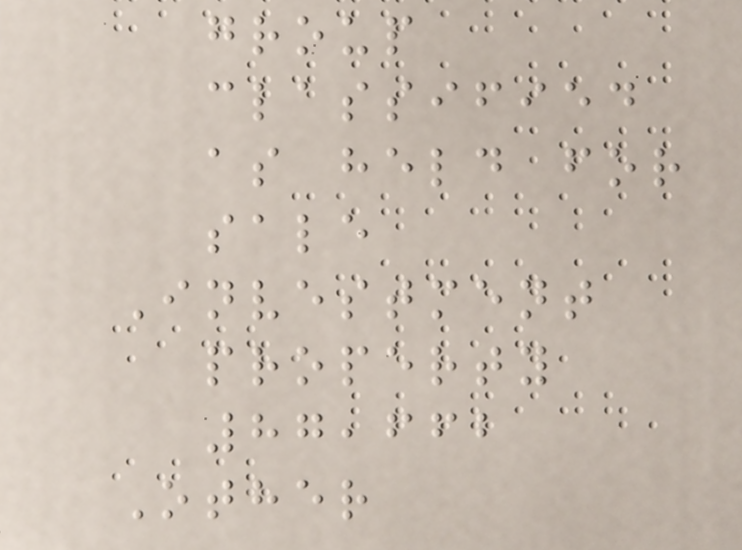group
classified
as held for
sale
Investment
property
87,662
Other
